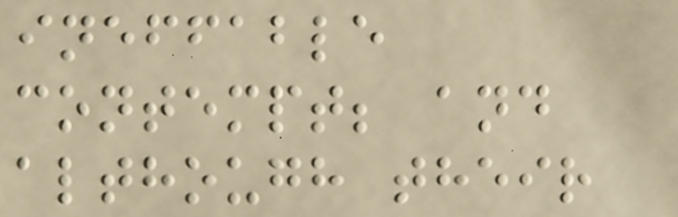ineffable
contempt; and
although their
